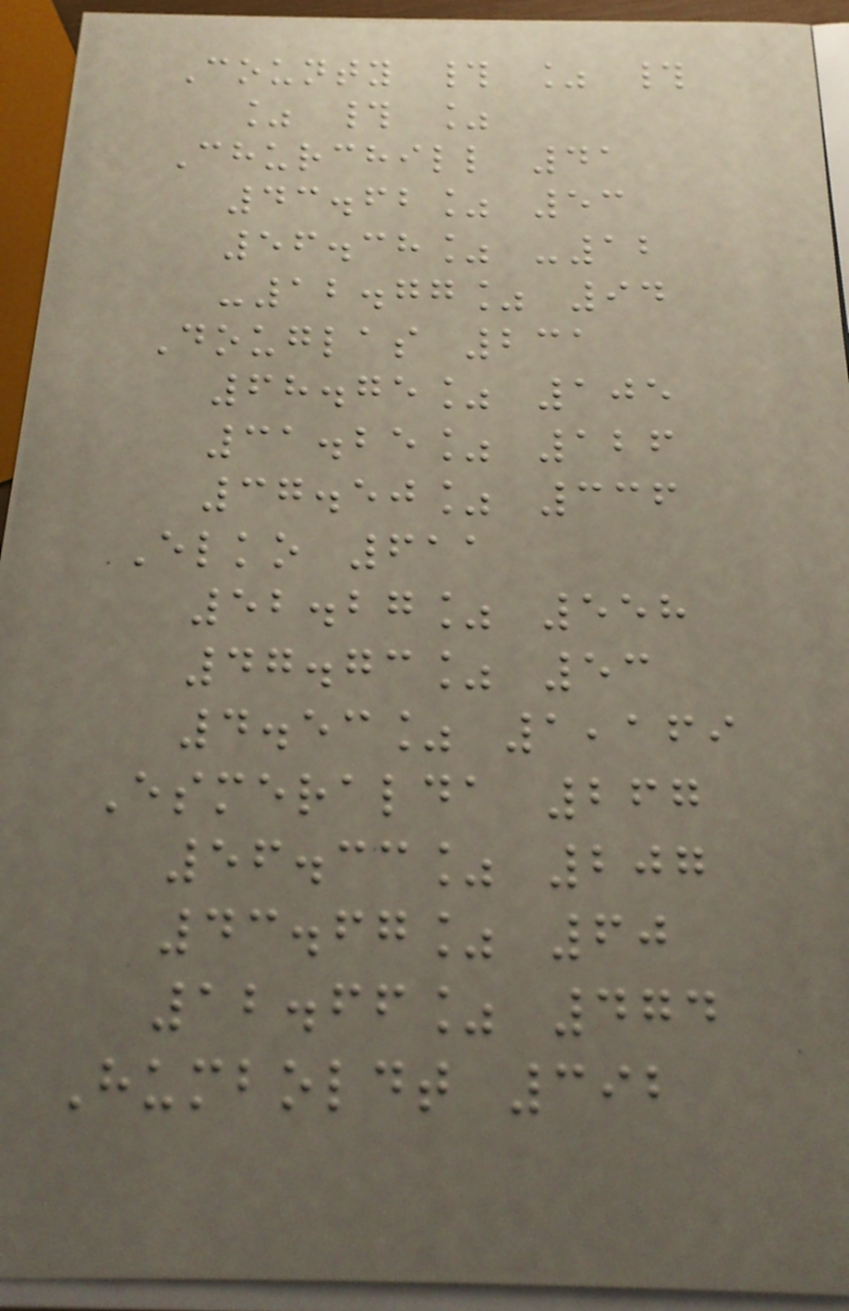County # % #
% # %
Churchill 41
43.62% 53
56.38% -12
-12.77% 94
Douglas 231
68.75% 105
31.25% 126
37.50% 336
Elko 611
52.27% 558
47.73% 53
4.53% 1,169
Esmeralda 267
56.33% 207
43.67% 60
12.66% 474
Humboldt 392
